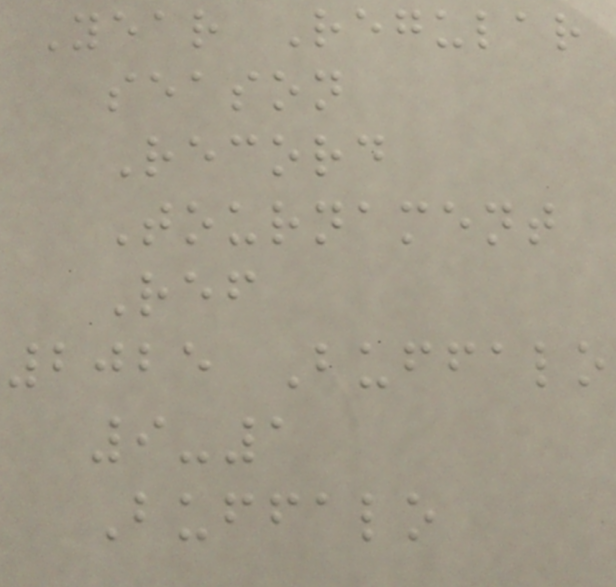Year Regular
season
Record
Tournament
Ref
2025 Buffalo
9-1
Buffalo
